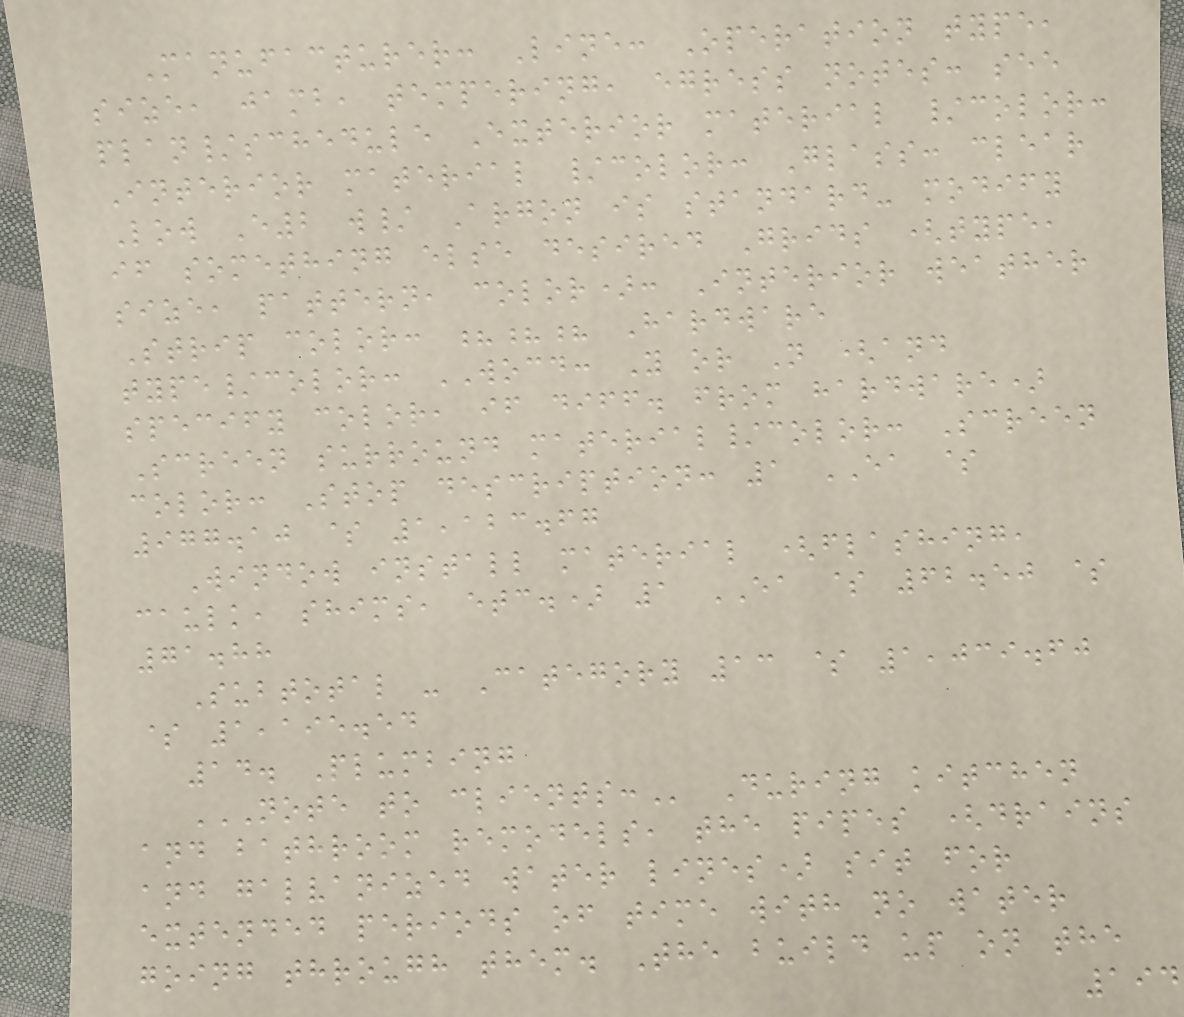Manufacturer: Line: Operation type,
size, jamb, tempering, egress notes: see
plan/schedule Exterior material /color:
Interior material /color: Glass: clear
Low E2 w/ Argon is standard- modify
if something else desired Grids (type,
size, pattern, color): Interior weather
Strip color: ??? Hardware
type/color: WOCD: Y or N (and
specify color, if diff. from hardware)
Screen surround material/color: Screen
color: Stop description: 1 EA $
977.10 $ 1,123.67
Window install material (flashing,
caulk, shims, etc.) 1 EA $ 62.50 $
71.88
Subtotal - Category 13 $ 1,039.60
$ 1,195.54
14. Plumbing
NOTE TO CLIENTS: During kitchen
and bathroom remodels, the pipes (drains
and galvanized water lines) sit for
extended periods of time with no water
going through them. The build up on the
194
